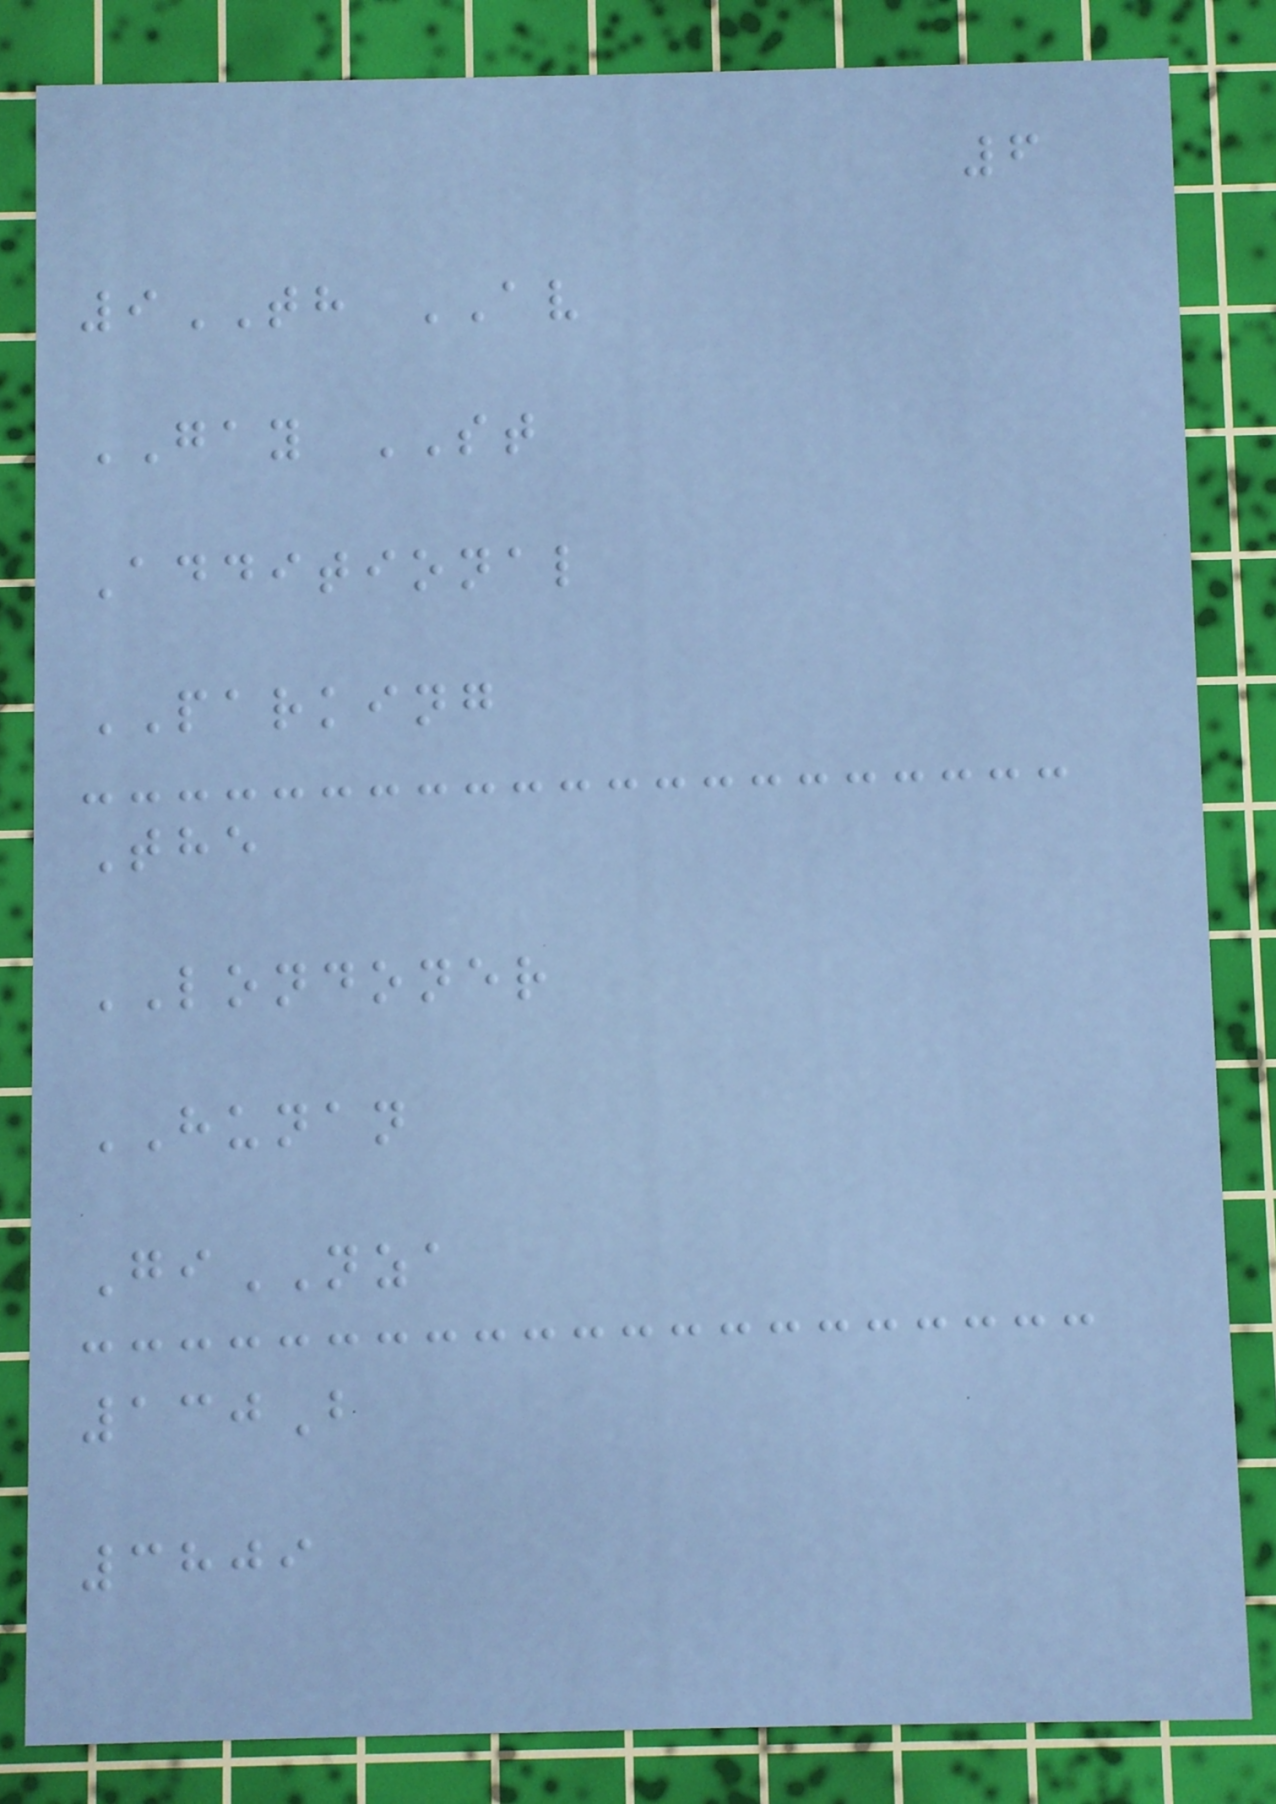6
9TH AV
GAY ST
Additional
PARKING
The
LONDONER
HUNAN
GiNZA
130B
3809
